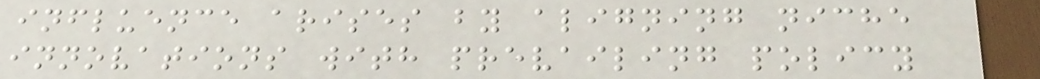influence arises by aligning niche
innovations with prevailing policy
